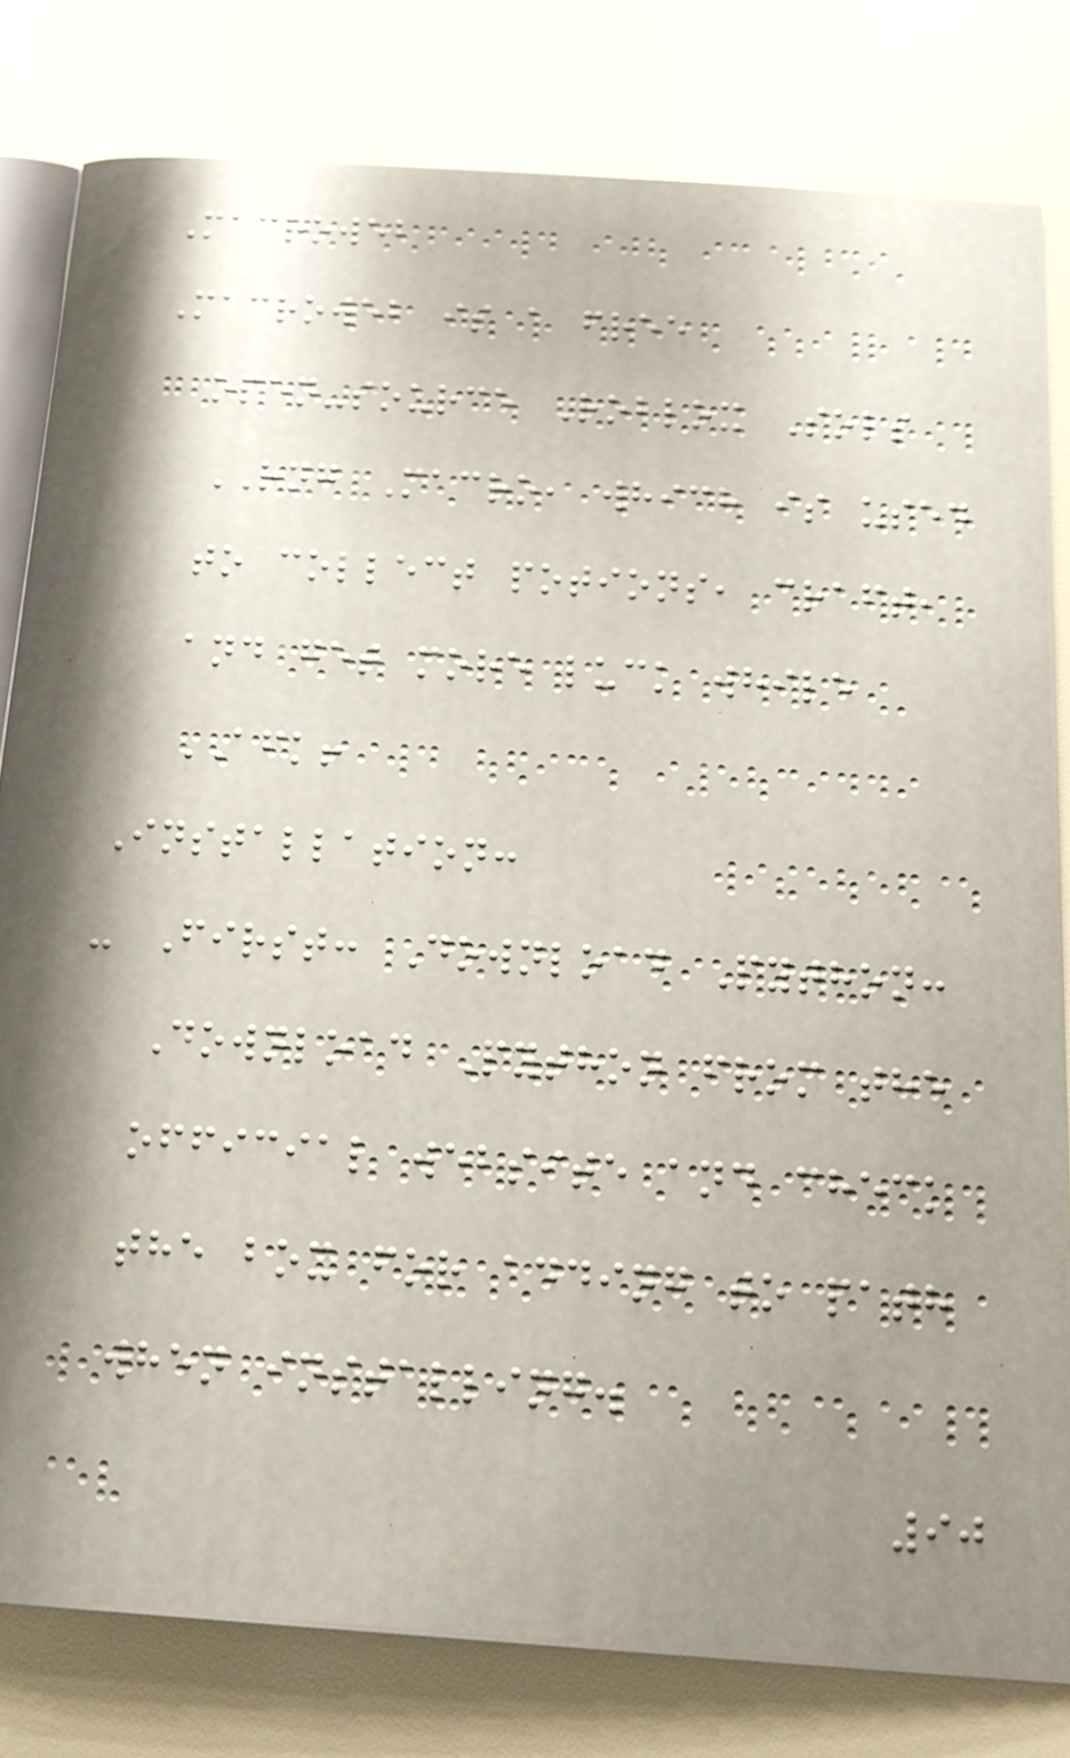Macroweb
Macroweb is a free
open-source Roblox Sols
RNG Macro, which is used
to collect potions, craft,
and get more luck while
AFK!
Installation:
- First: Download Python:
Download Python from the
official website and check
the box for adding to path
when installing.
90
